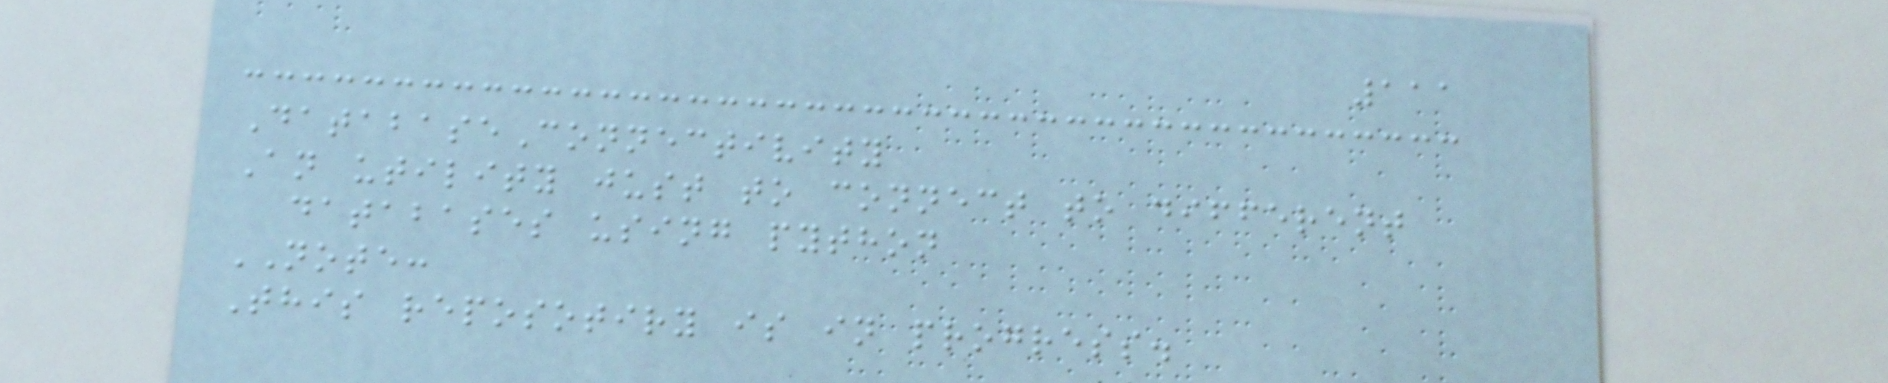111
DatabaseConnectivity
An utility just to connect to different
databases using python
NOTE:
This reposotiry is in progress.
